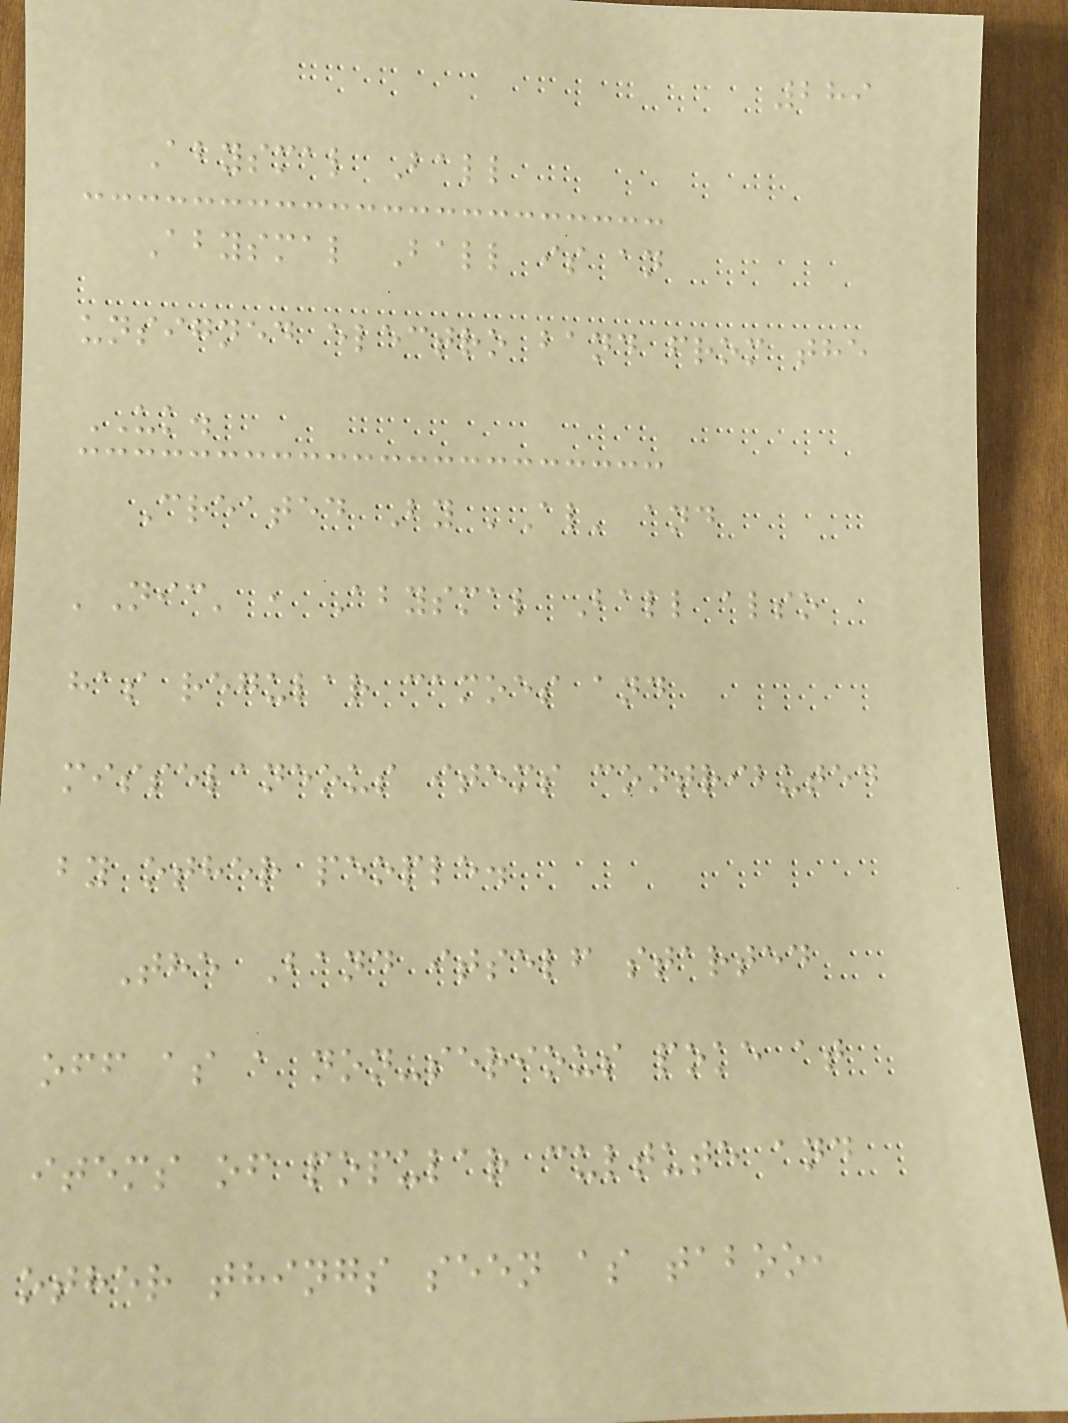289
Abysmal Ball
Abysmal Ball is an
unsigned electro band from the
UK.
Created By 'Al' and
'Nic' , Abysmal Ball also
has regular camoes and
misselaneous items contributed
by other people.
The Band itself started
off as a non-serious poke at
items of popular cultute and
other things seen as taboo,
